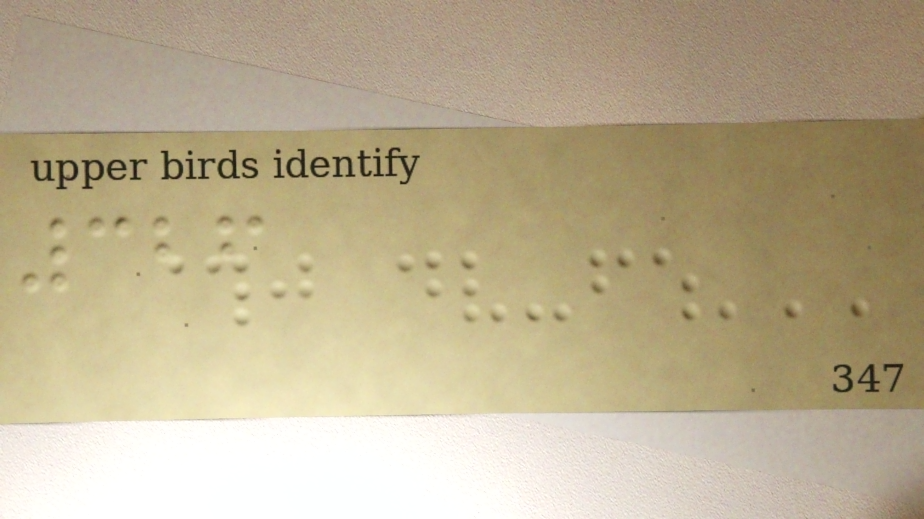326
